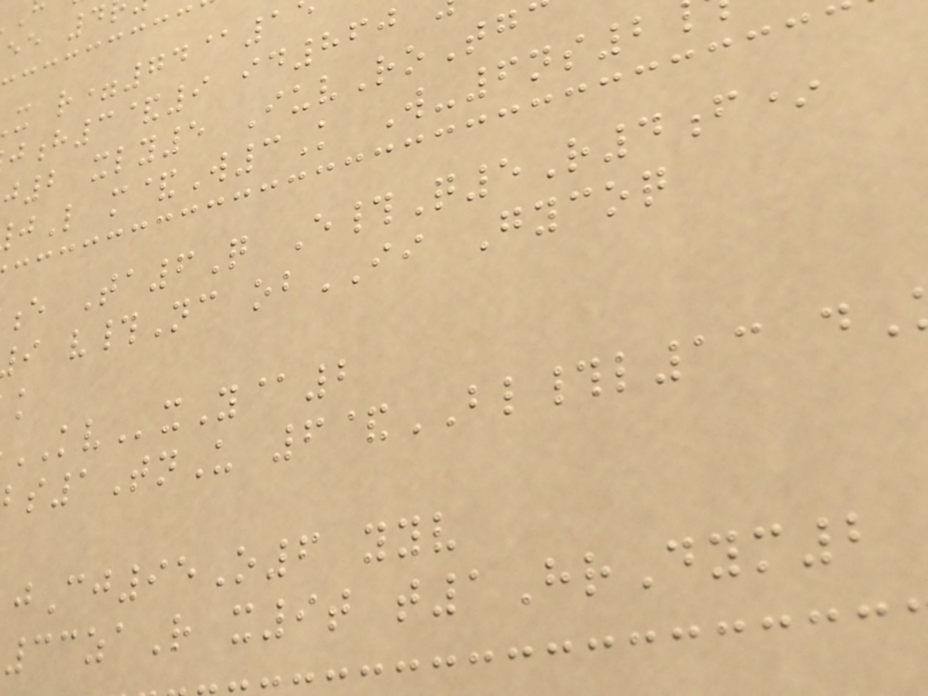x r=74@1
h3&9 id860
j2 xly5 IuvRoTg
L m&W3K W-6ns2
e Ta6Q E#Q5R4f*
i v#Nc obII Gycoq
KVxY@2
s1TnU 6&BL#l13 d
jCj95O6 yyv
33zaR x9t t1HrDym2
